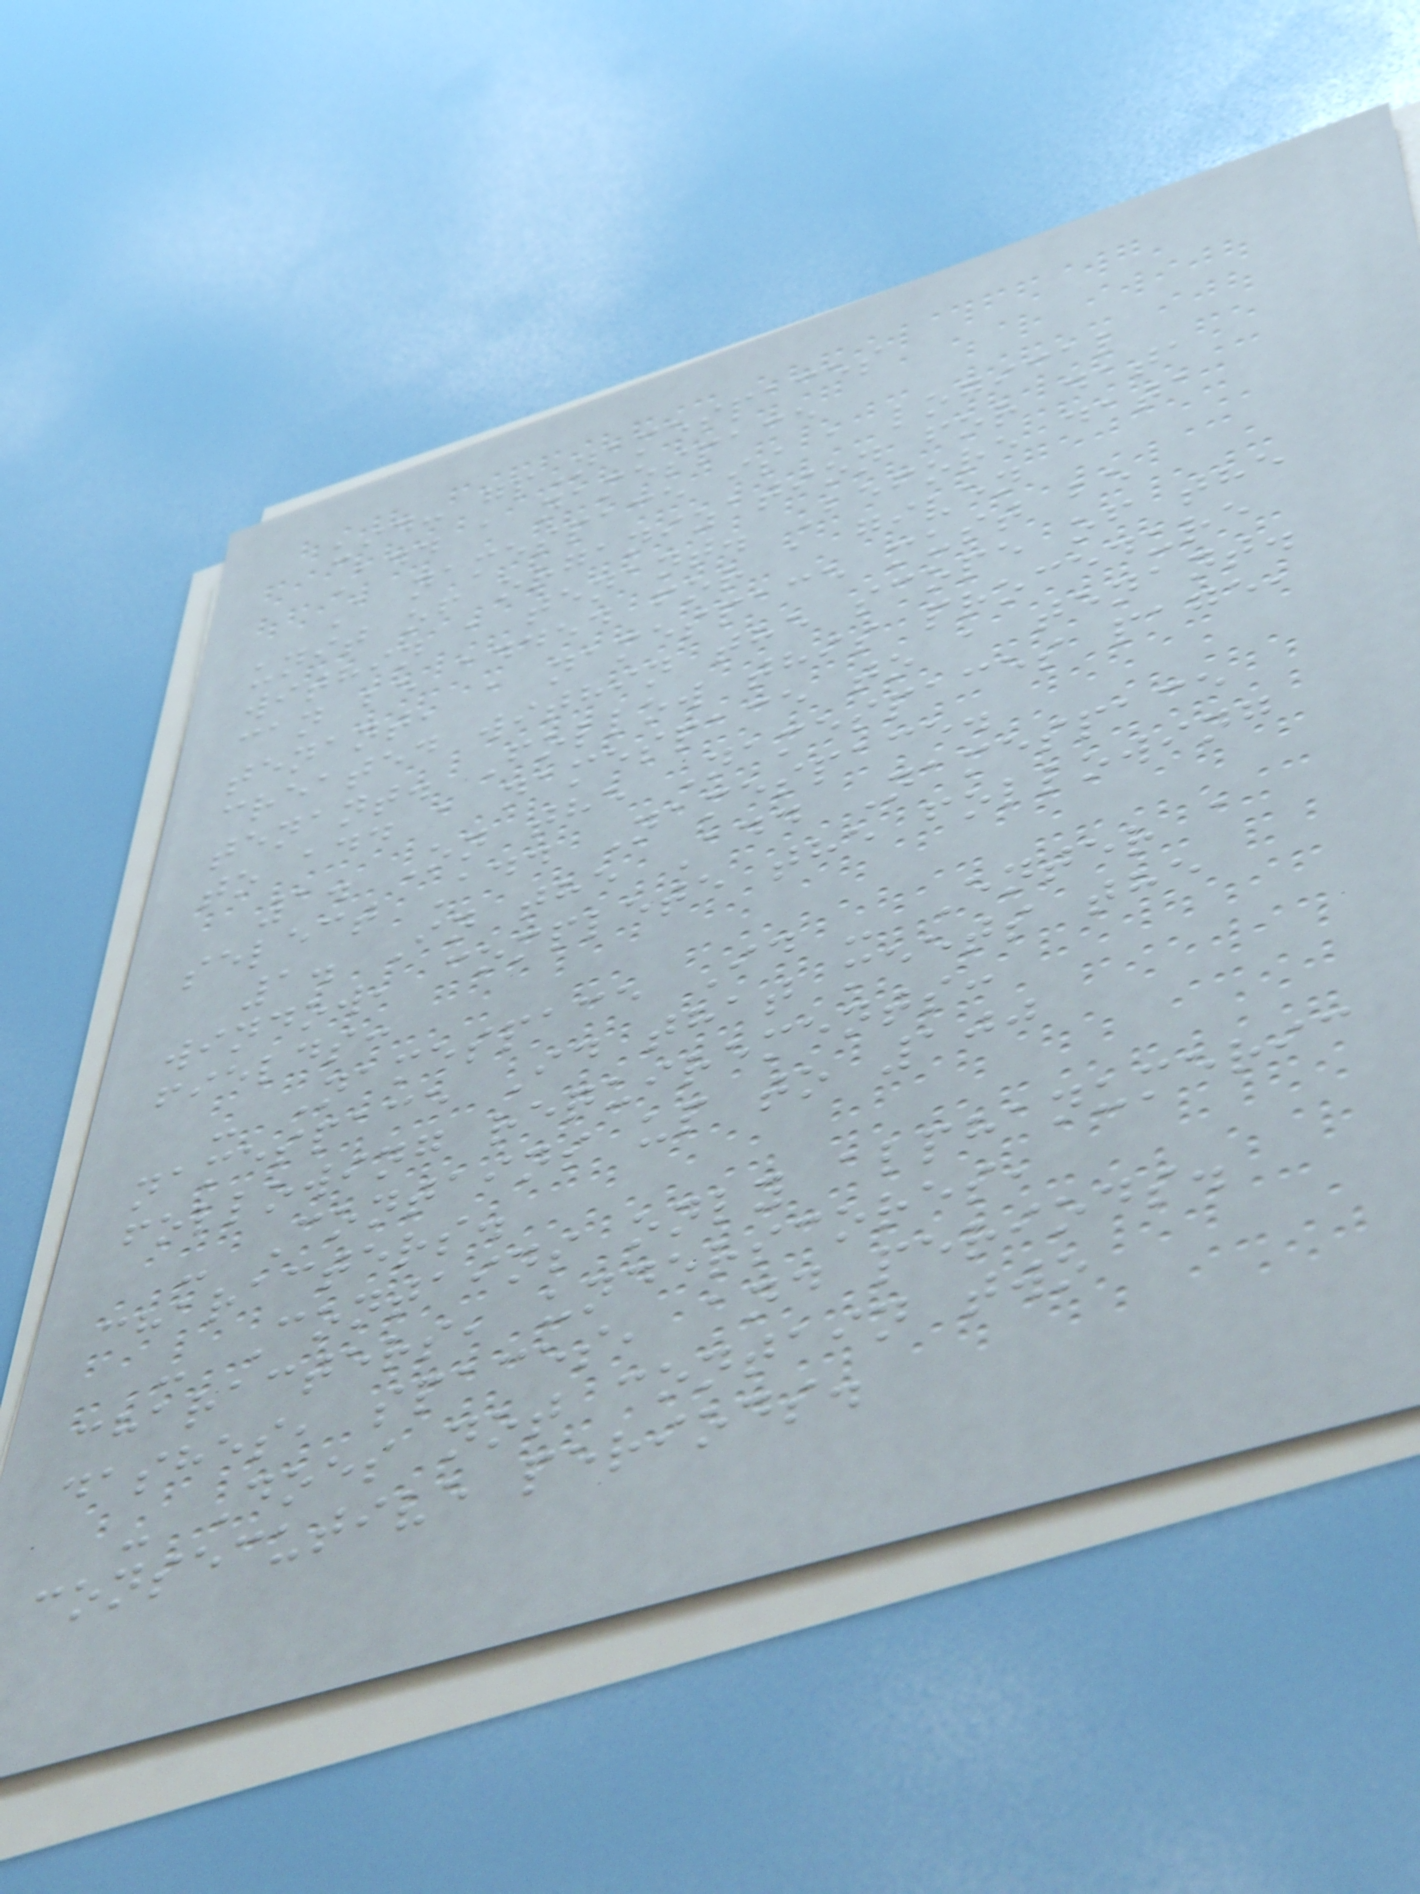uid: gpNamespaces
Add a namespace
A namespace is a logical
unit of organization for data
within a tenant. Before data
can be added for a given
tenant, a namespace must be
created within the scope of the
tenant. Follow this procedure
to add a namespace to a tenant.
1. On the Namespaces page,
select Add Namespace.
1. In the Add Namespace
window, complete the following
fields:
- Namespace Id - Enter a
namespace Id that meets the
following requirements:
- Contains up to 100
characters.
- Contains only alphanumeric
characters, underscores,
dashes, spaces, and periods.
- Does not contain two
consecutive periods.
